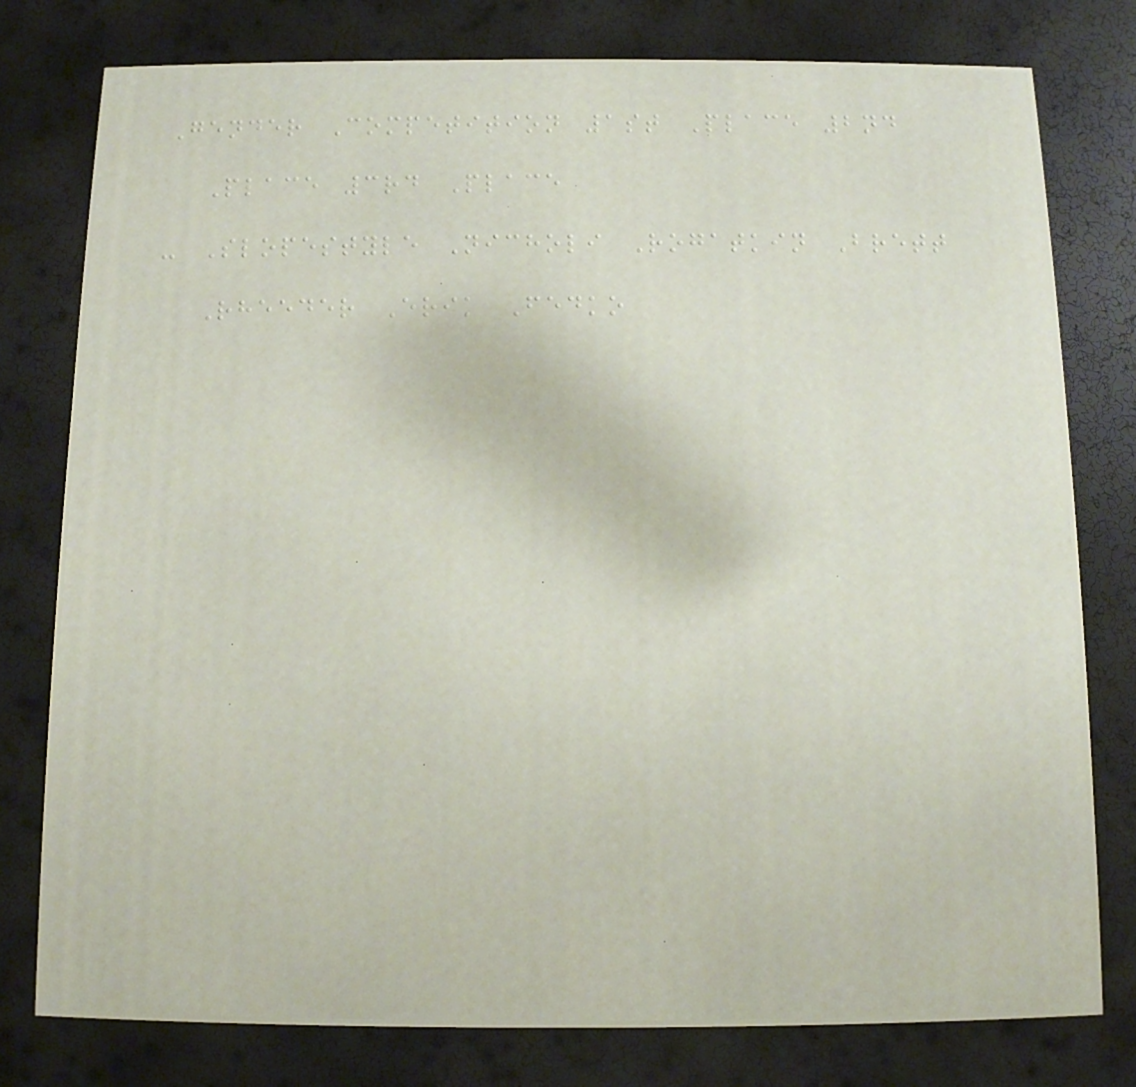Gender Competition 1st Place 2nd
Place 3rd Place
- Slopestyle Nicholi Rogatkin Brett
Rheeder Erik Fedko
